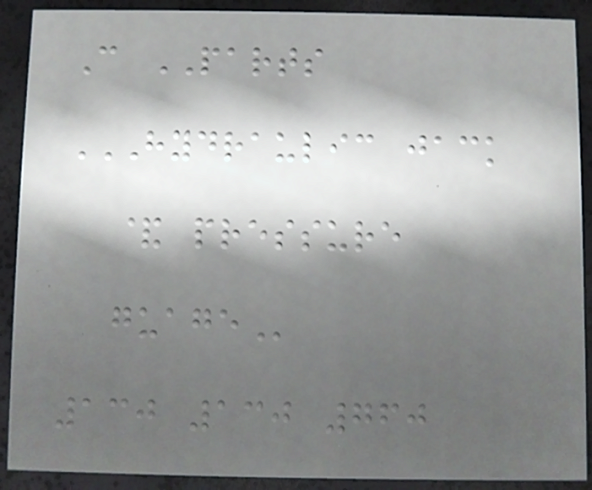C PARTS
HYDRAULIC JACK
& PRESSURE
GUAGE
130 130 760
